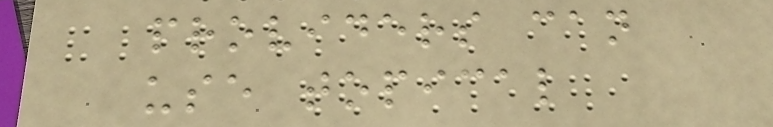providers can
use topical
